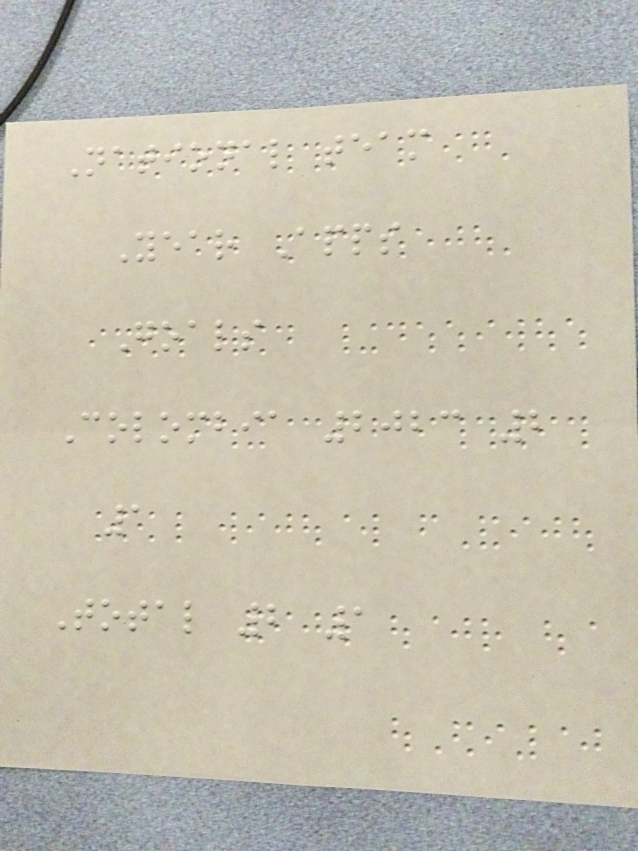National team
Year Apps
Goals
Colombia 2023 2
1
Total 2 1
